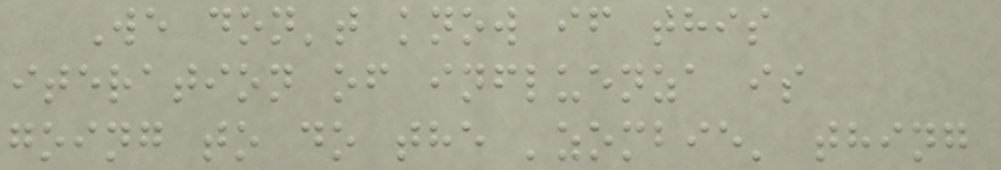We don't know if this
iteration of influenza is
going to do the 'zombie' thing
